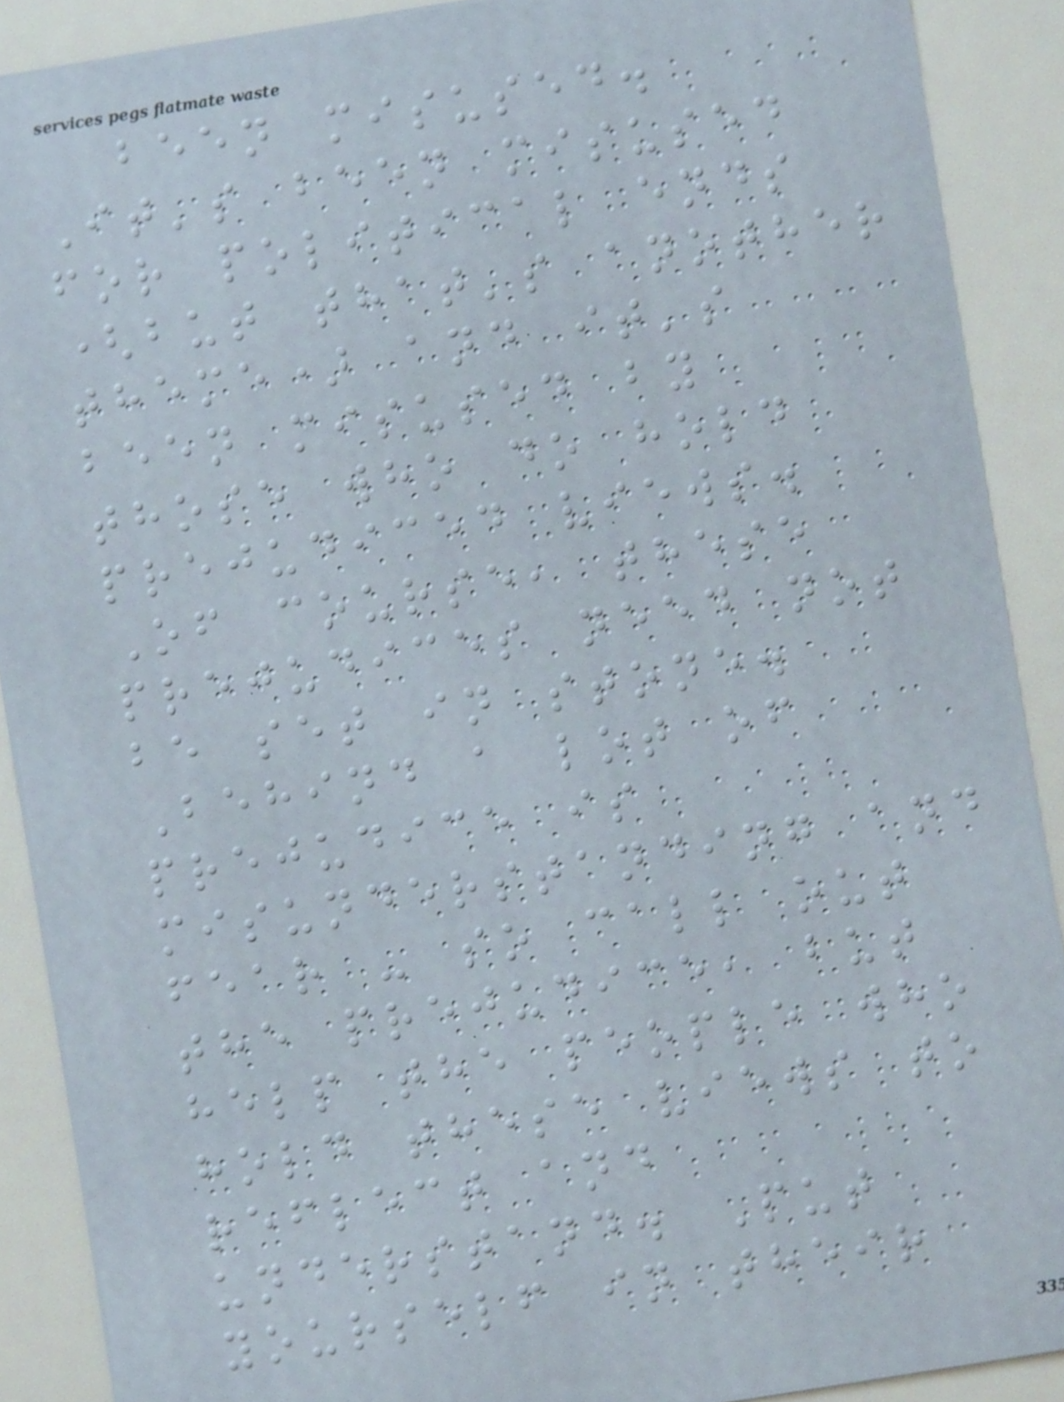been misused.
It's been misused
for political ends
(but that's another
theme) and it's
been misused by
those who do hold
prejudiced views.
Of course, these
prejudices need not
be set in stone.
Behind a lot of
prejudice is
misunderstanding and
fear - so call out
the prejudice, but
help the people who
hold these views to
reflect and
understand. Put
yourself in their
